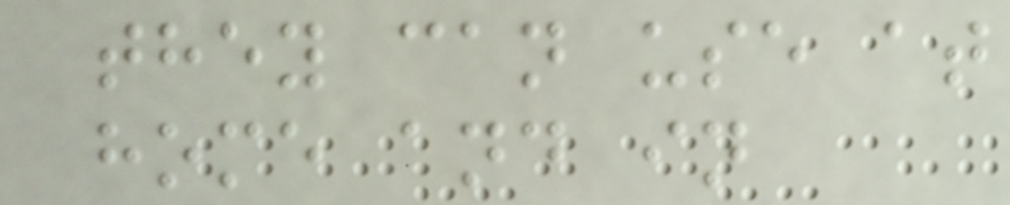they can use at
home and in
